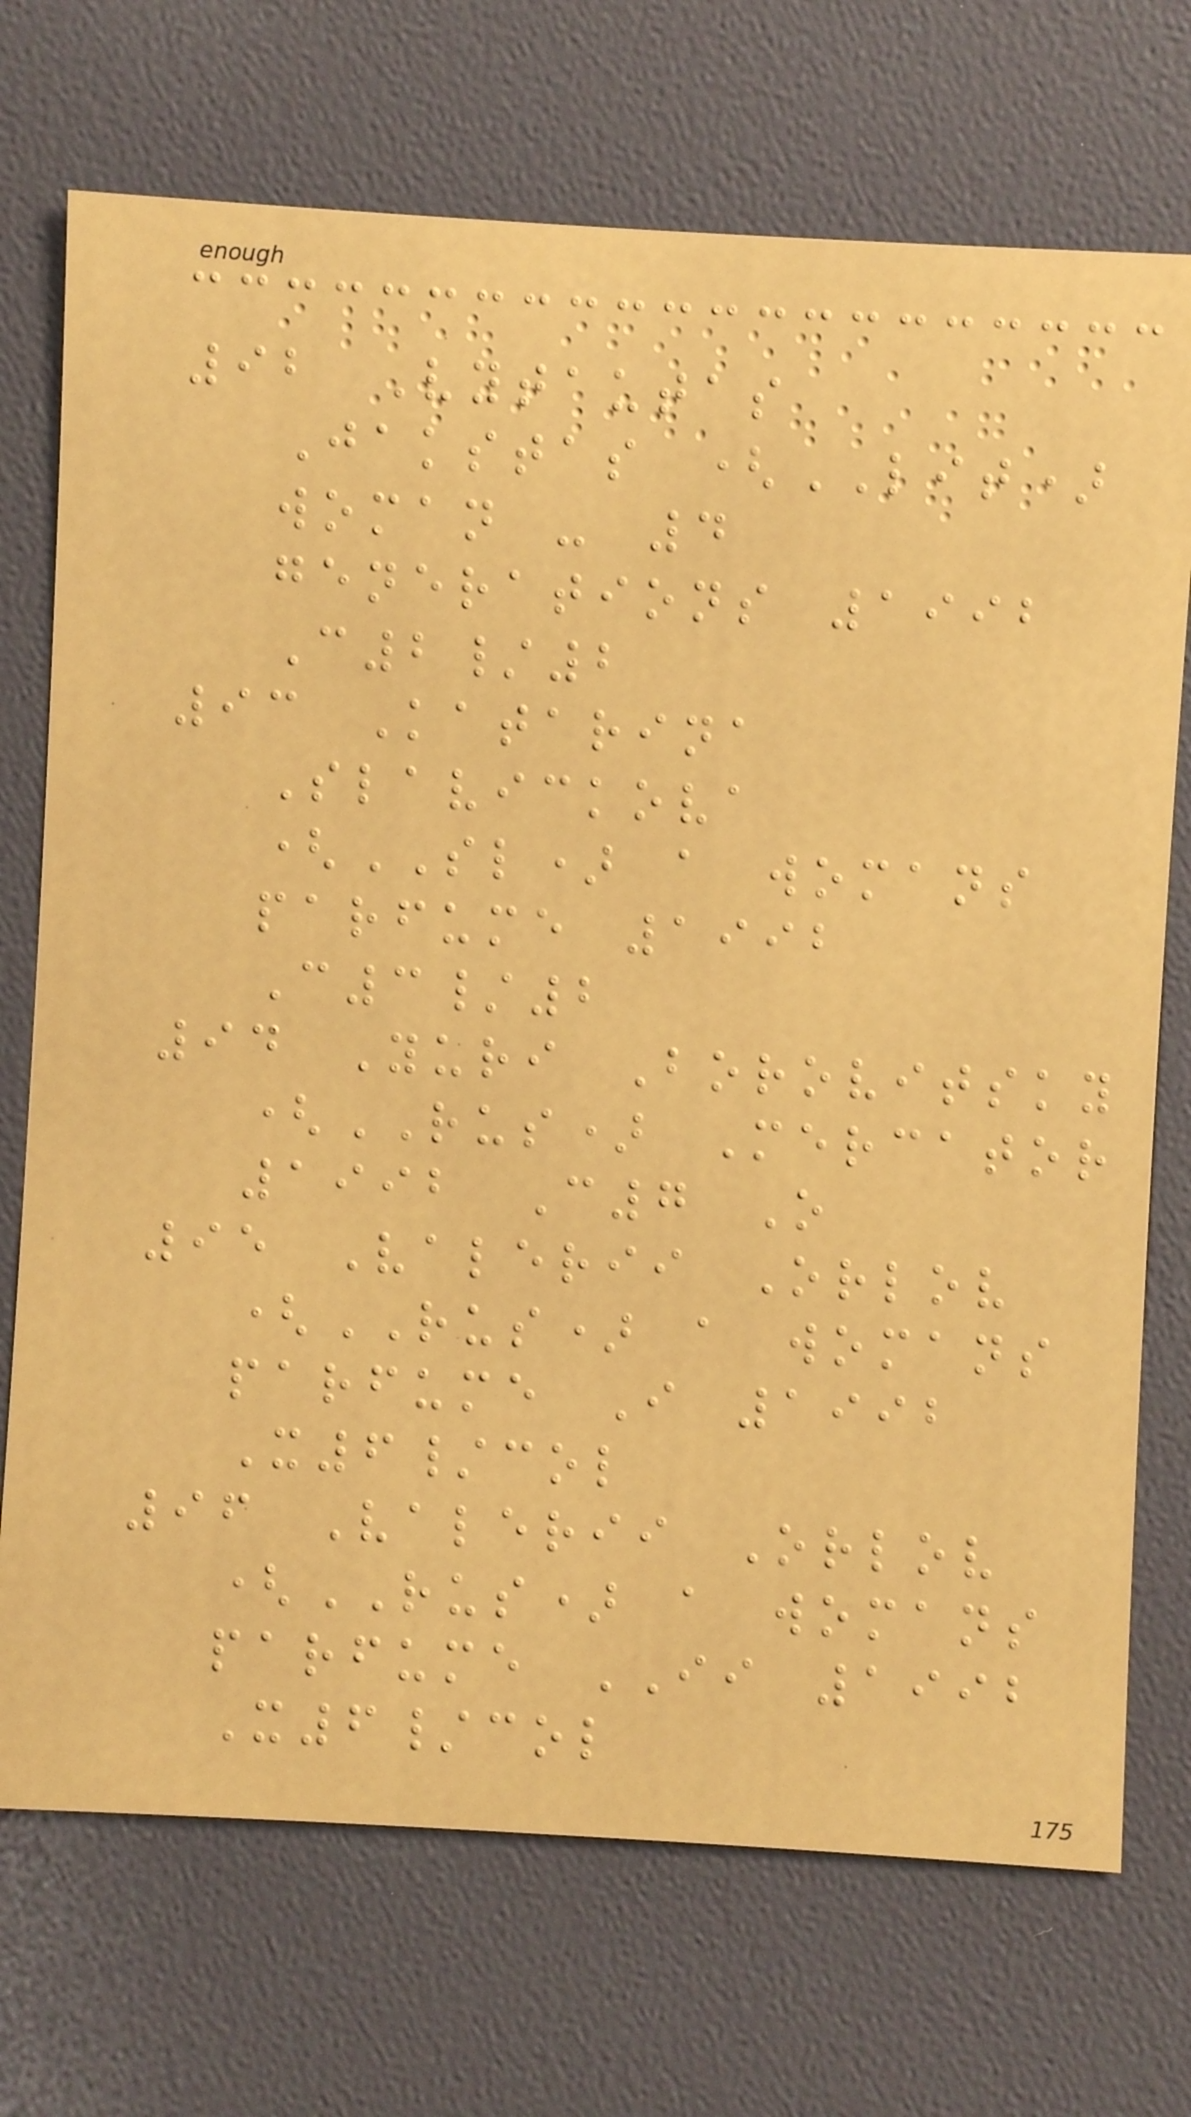92 Vytautas
Jakstas (LIT)
woman - 4
generations 1992
C2/2
93 Katarina
Slavickova
(SL) a womans
parfume 1992
C3/2
94 Yuri Borovitsky
(RUS) Mercator
1992 C7 O
95 Valerii Orlov
(RUS) a womans
parfume I 1992
X6/col
96 Valerii Orlov
(RUS) a womans
parfume II 1992
X6/col
